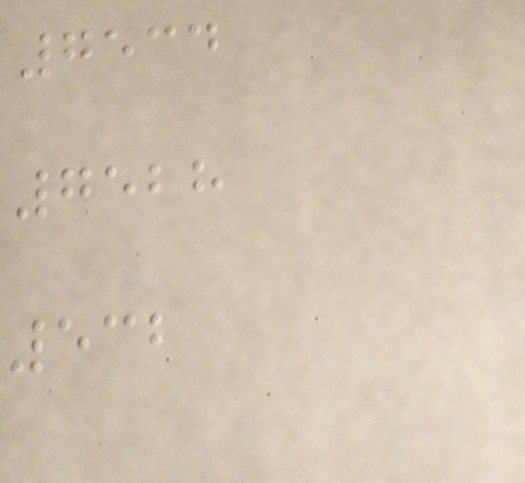7534
7528
532
